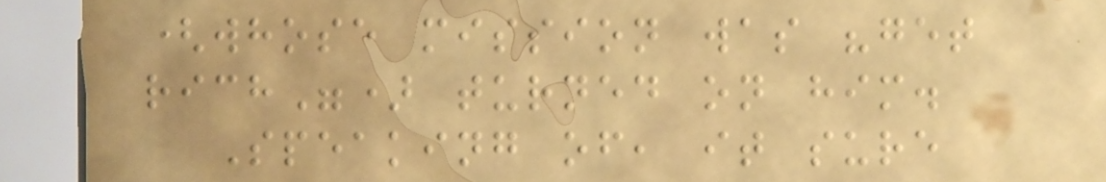(whose mission was "get
rich") turned on him.
Speaking of, it sure
